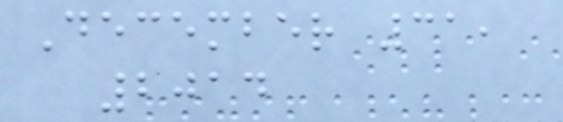December 31,
2014
